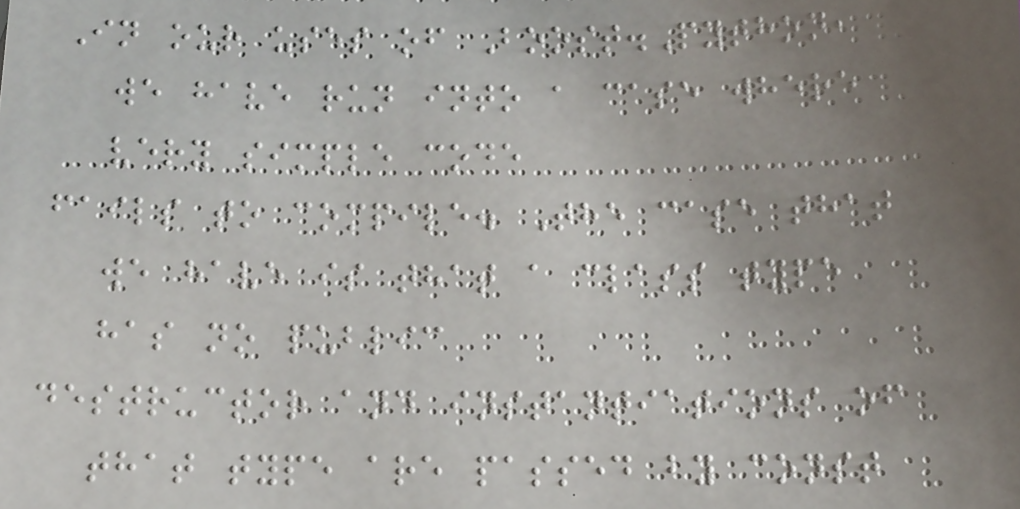In our uses of Boost.Python,
we have run into a case where
very simple code
fails to compile. The case that
we have is that a class type
has no public
destructor and instantiations of
that type are passed by const
